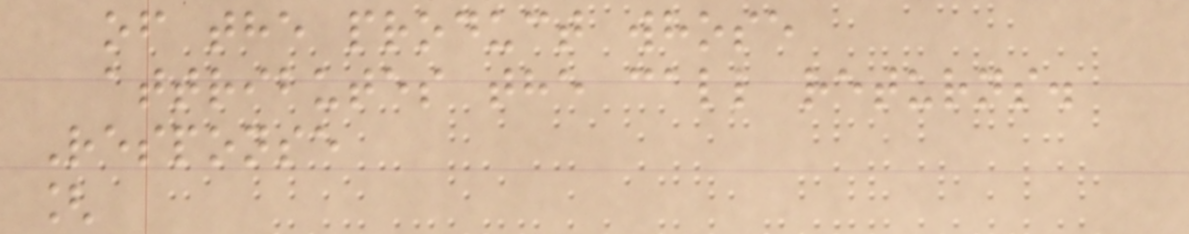of the product whose
attributes the call returns.
Response
[
